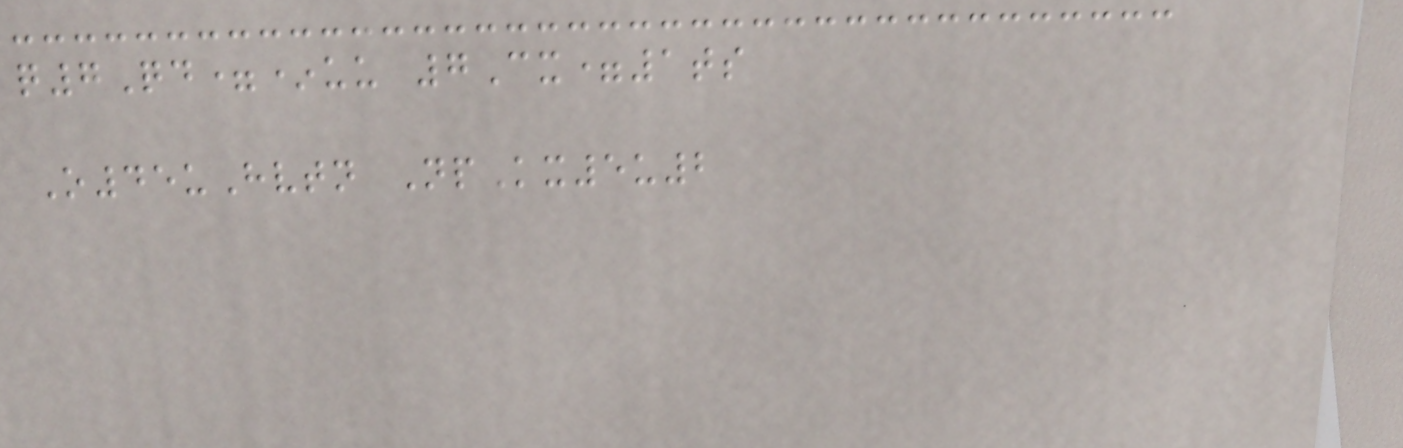q7Qd=*uu 7Cx=1ts
O45uHvtn NpKx5u2
